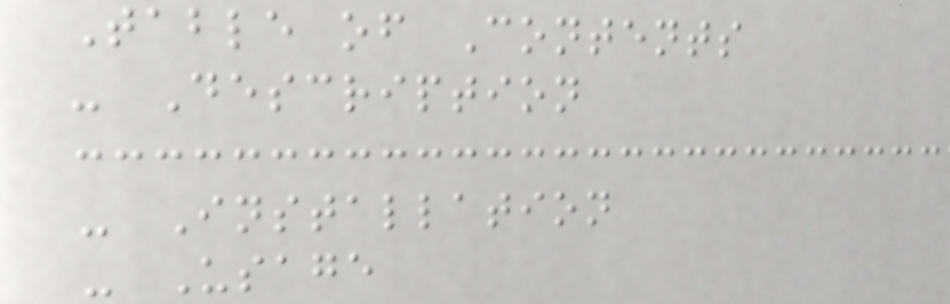Table of Contents
- Description
- Installation
- Usage
